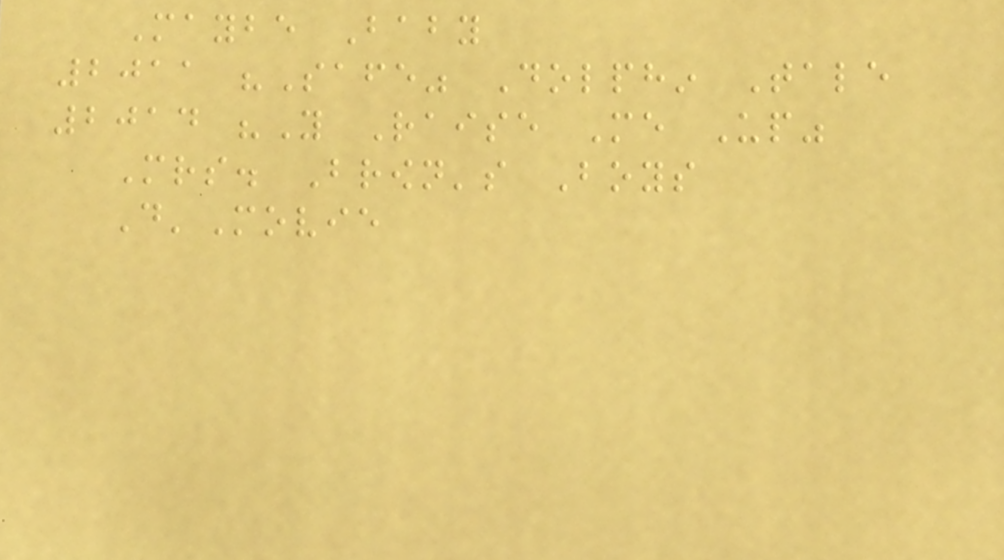Maybe Baby
2011 "Safe" Dolphin Tale
2014 "You Raise Me Up"
Mrs. Brown's Boys
D'Movie
